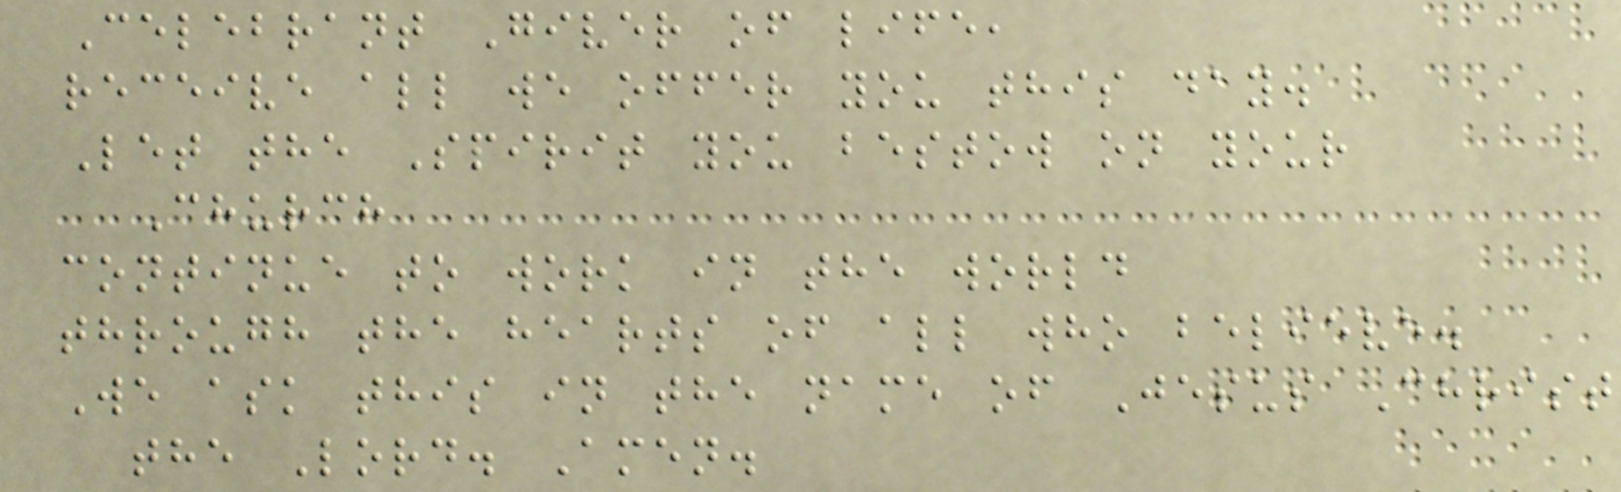Celebrant Giver of life,
receive all we offer you this day.
Let the Spirit you bestow on your
Church
continue to work in the world
through the hearts of all who believe.
We ask this in the name of Jesus Christ
the Lord. Amen.
